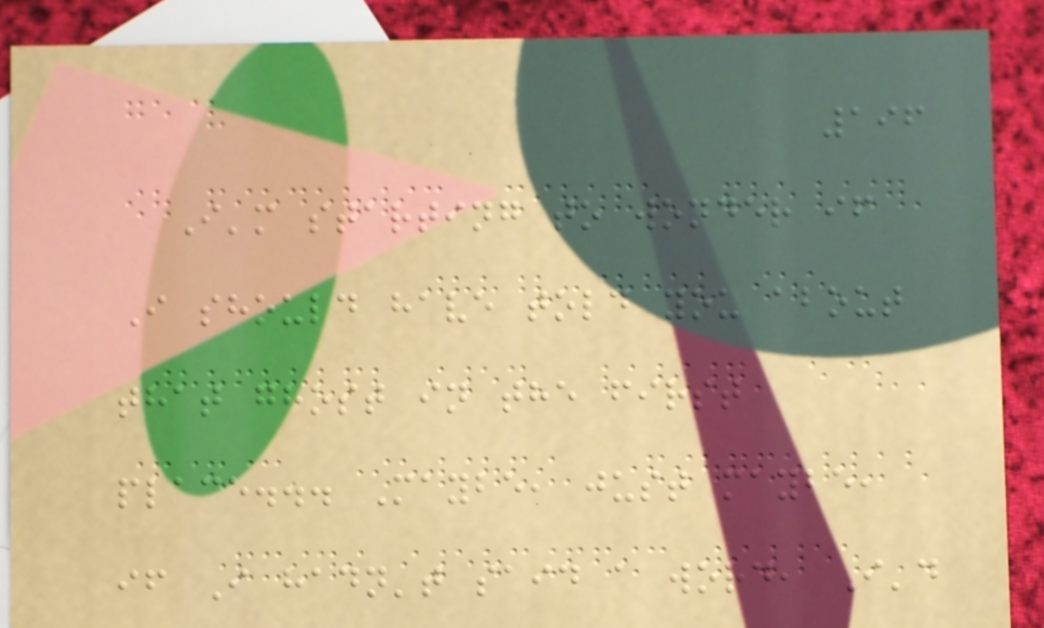196
I'm starting to wonder if
I should have told you about
that ghost in the first
place... Maybe, just maybe,
if I hadn't said a word, I'd
